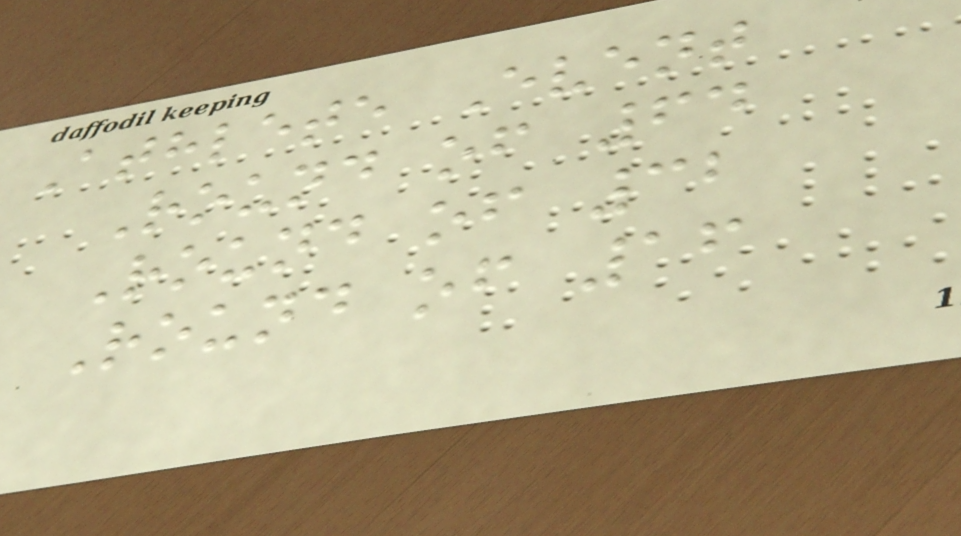Athlete Event
Round of 64
Round of 32
Round of 16
